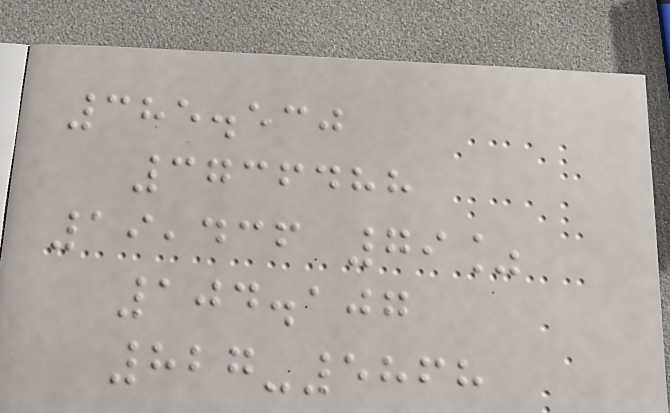385.530
3736488
19,436 79%
104.107
827-5868
